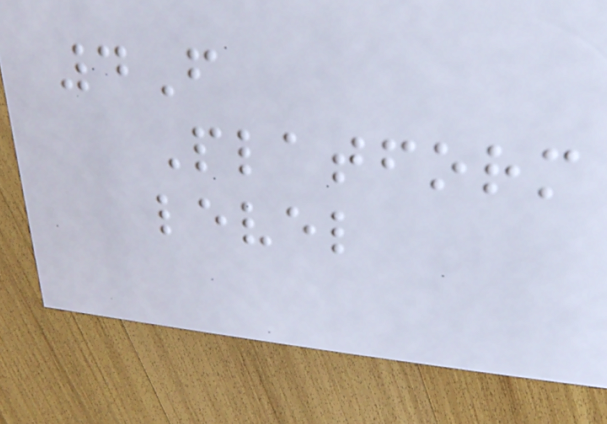4F
Platform
level
